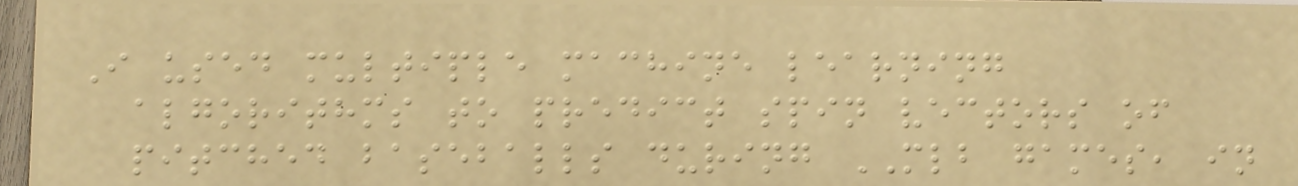I used multiple machine learning
algorithms to predict spin vectors of
pitched baseballs during MLB games, in
